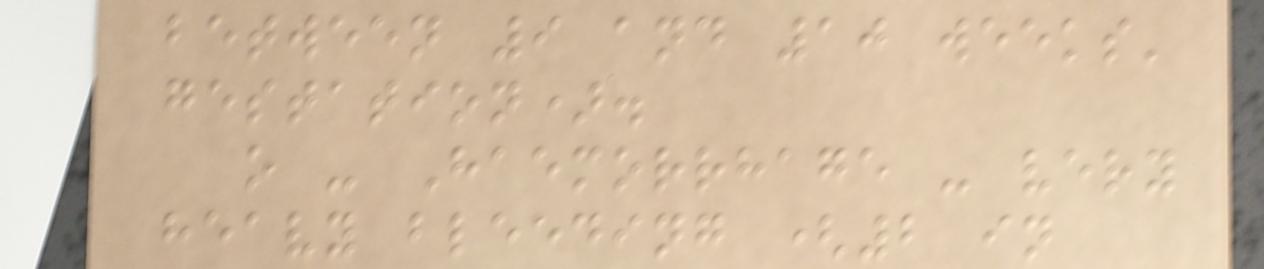between 9 and 10 weeks'
gestation).
o - Haemorrhage - very
heavy bleeding (2 in
